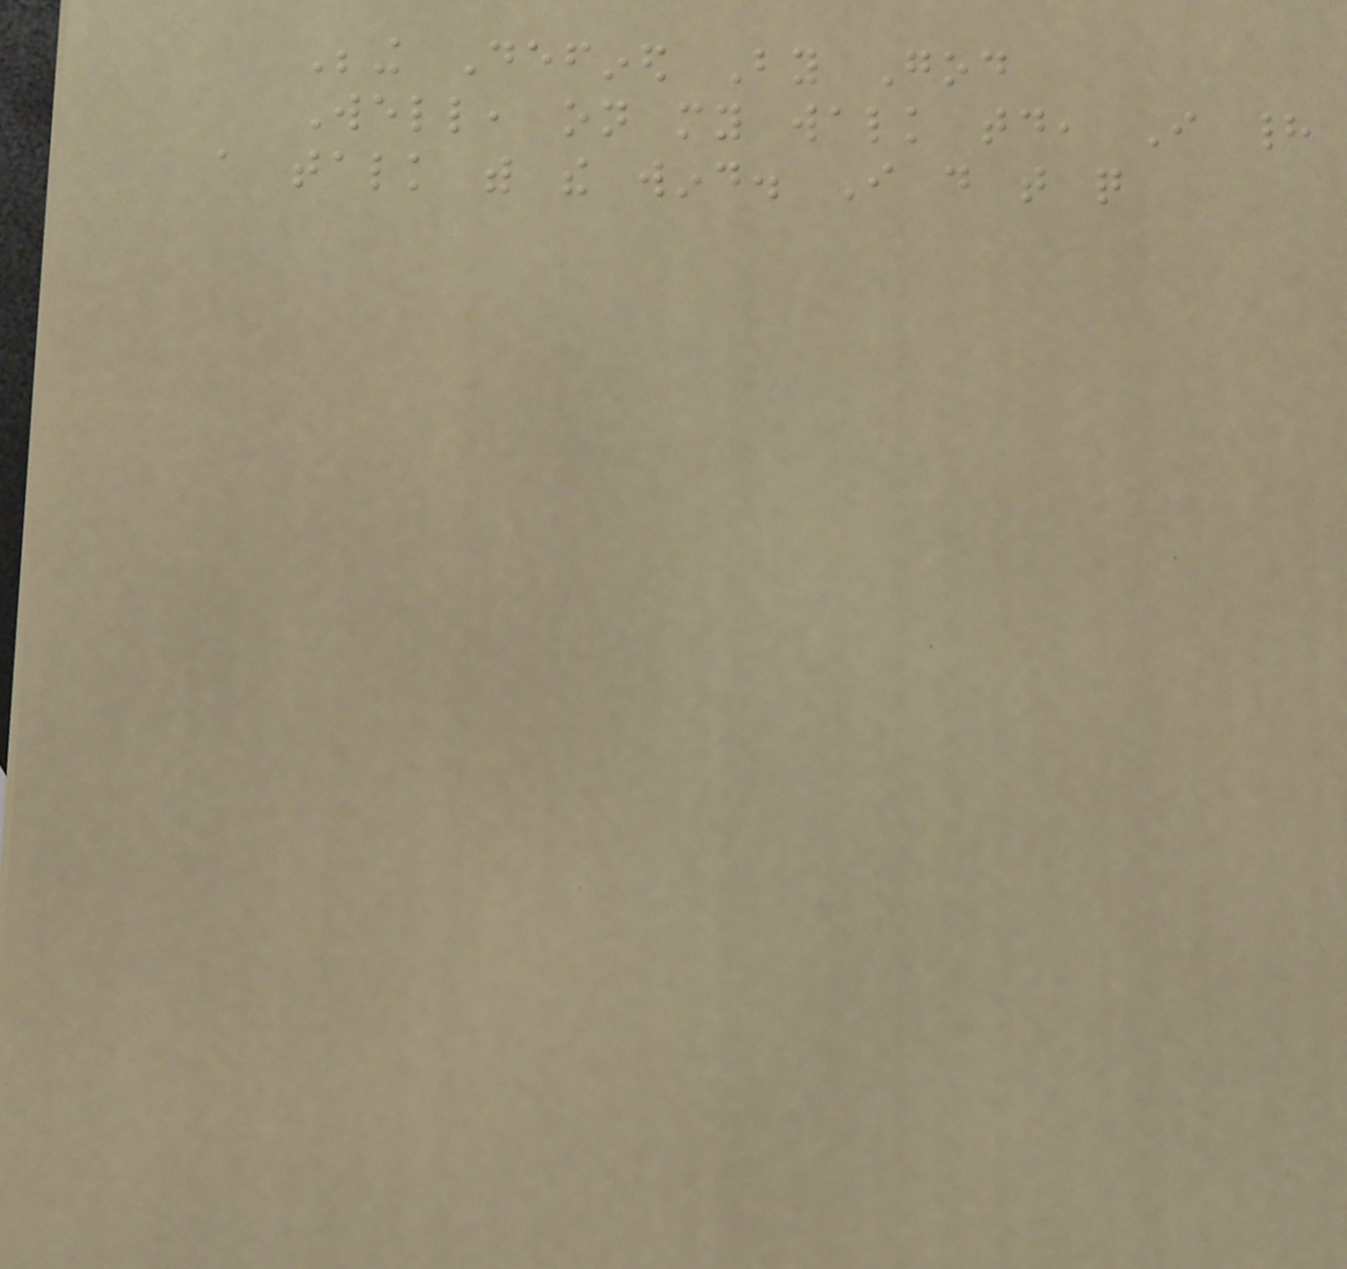Being Defined By God
Well, on my walk today, I had
a talk with the wind. I do that quite
